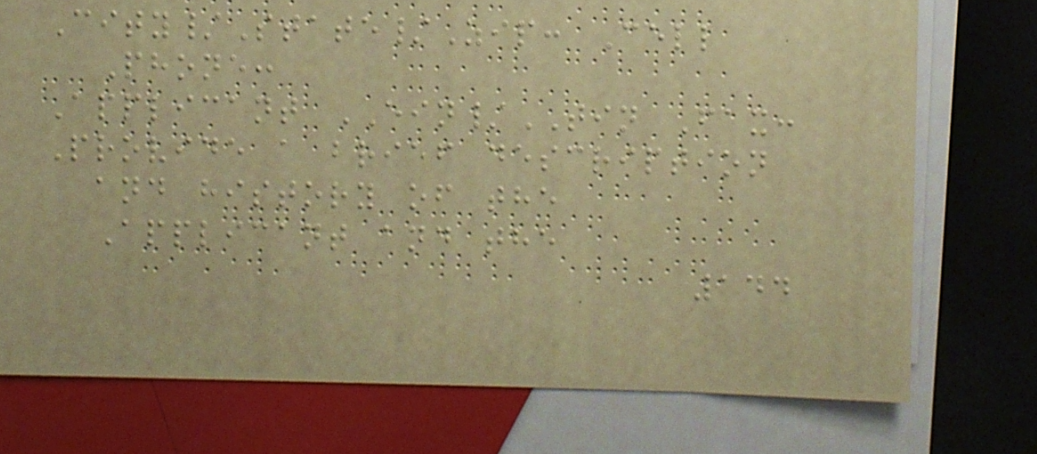City/State/Zip: Cell
Phone:
Applicant EIN/TIN Fax:
Provide a brief description
and history of the
Applicant and the
144
